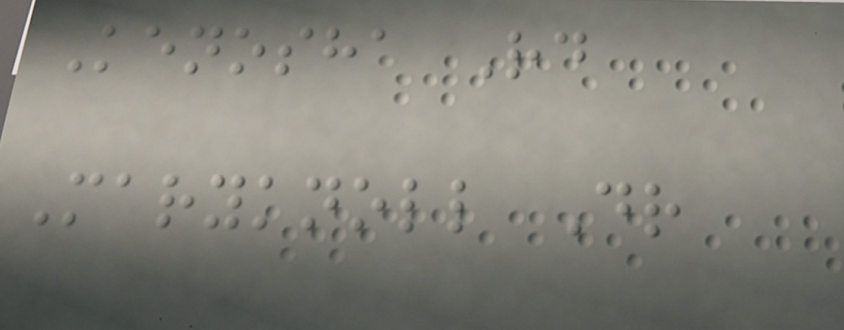Kenosha Rd
Maryknoll Dr
